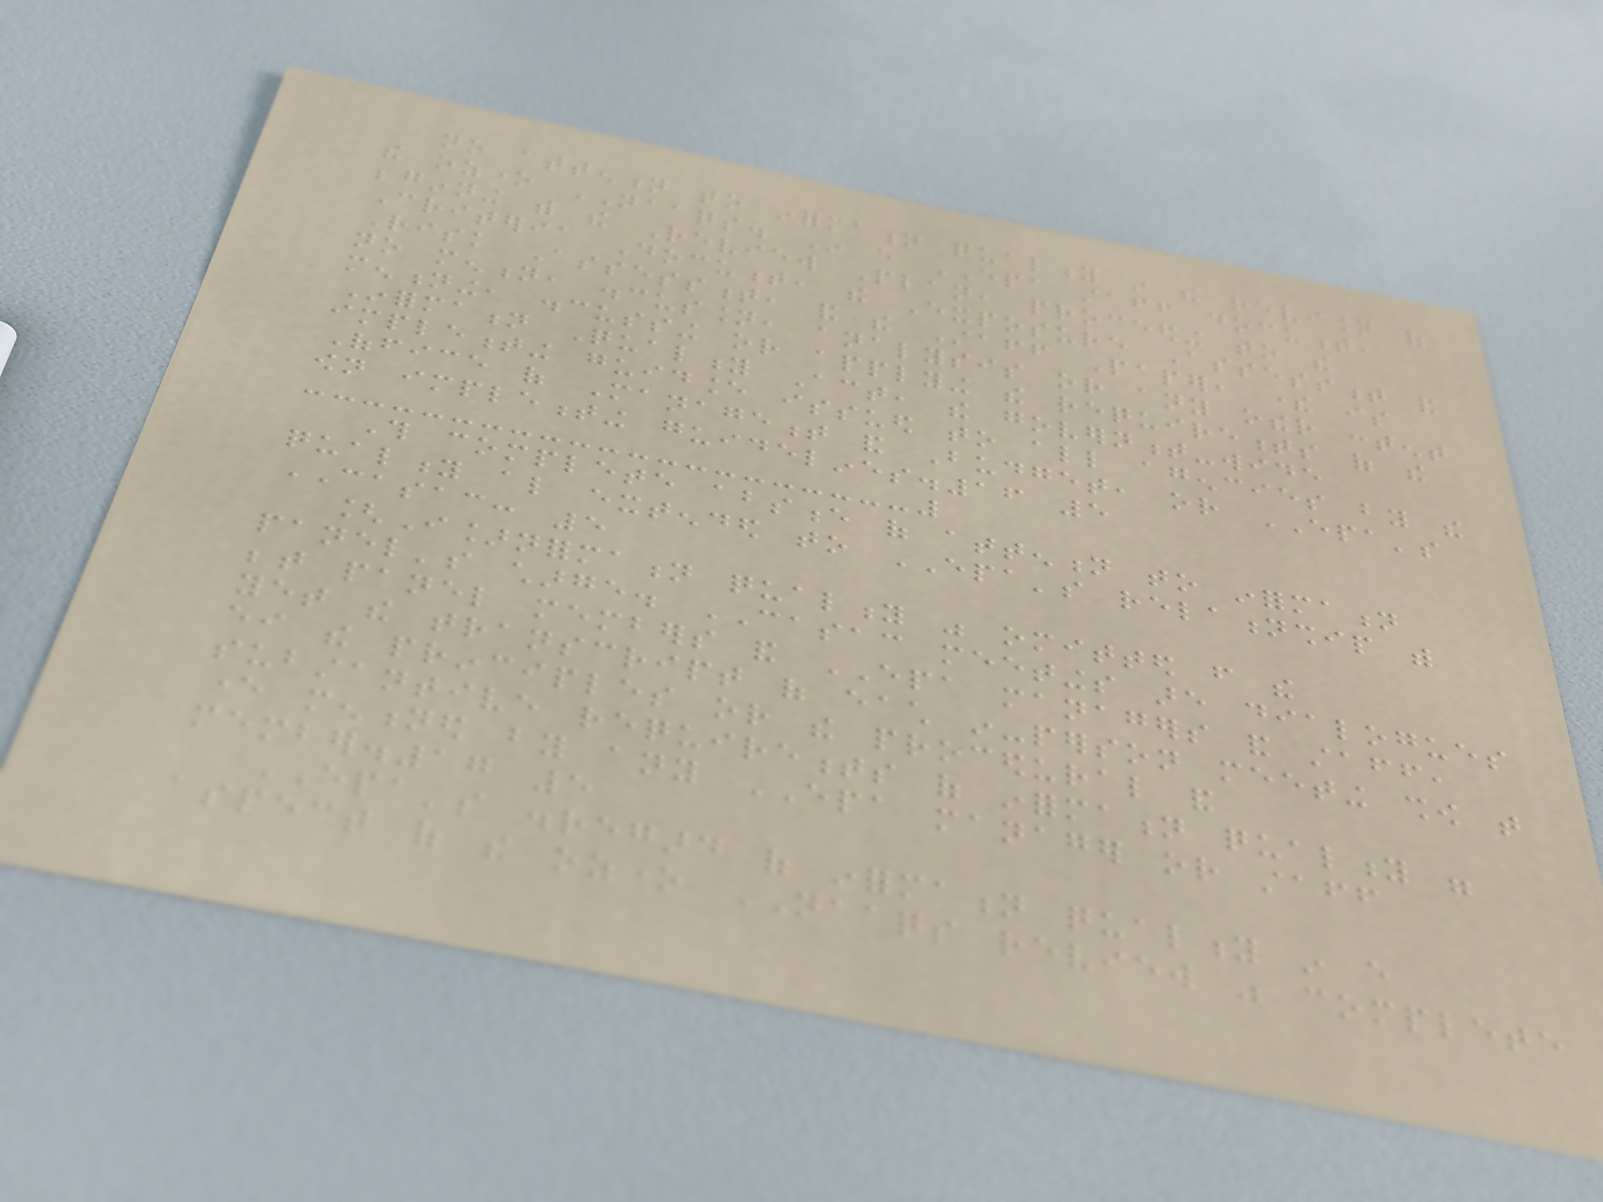no attention to information quality in the revision of
the ozone NAAQS. In every EPA staff document,
beginning with the Review Plan, proceeding to the
Criteria Document, the Exposure Assessment and
Risk Assessment, and the Staff Paper, there is
no mention, discussion, analysis or any other content
mentioning, discussing or applying the requirements of the
Information Quality Act, the government-wide
implementing guidance issued to all agencies by the
Office of Management and Budget, or EPA's
own implementing guidelines.16 5
This complete absence of attention to information
quality also extended to EPA's relationship with
CASAC: 5
[I]nformation quality was omitted from the
panel's charge. CASAC meetings are dialogues
between panel members and EPA managers and staff,
yet the transcript of each in-person meeting show that
either the principles or the procedural and
substantive requirements of information quality were
ever mentioned by any EPA manager or staff
member.17 5
EPA's disregard of information quality in every
aspect of the ozone NAAQS review was complete
